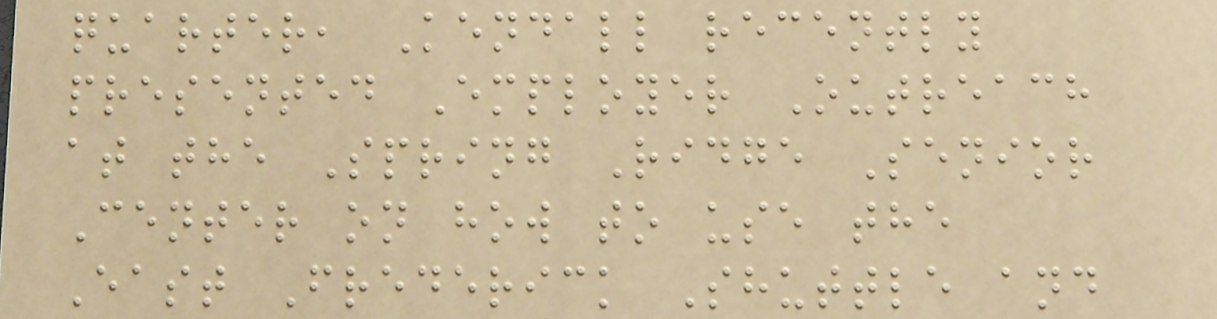quarter, Kendall recently
presented Employer Outreach
at the Spring Ridge Senior
Center on how to use the
East Frederick Shuttle and
